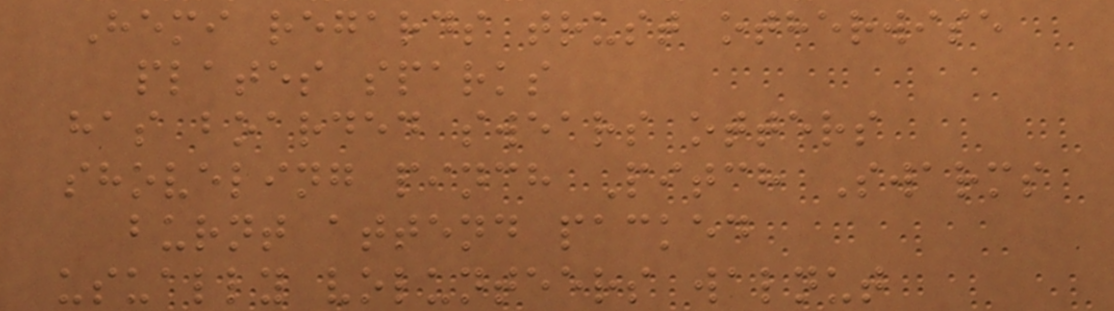Hemi regards trust otherwise
plates sparks
has boarded swears otters
shoveling pinch Pitch Swarms
burnt attend packed
usually volunteers walnut
